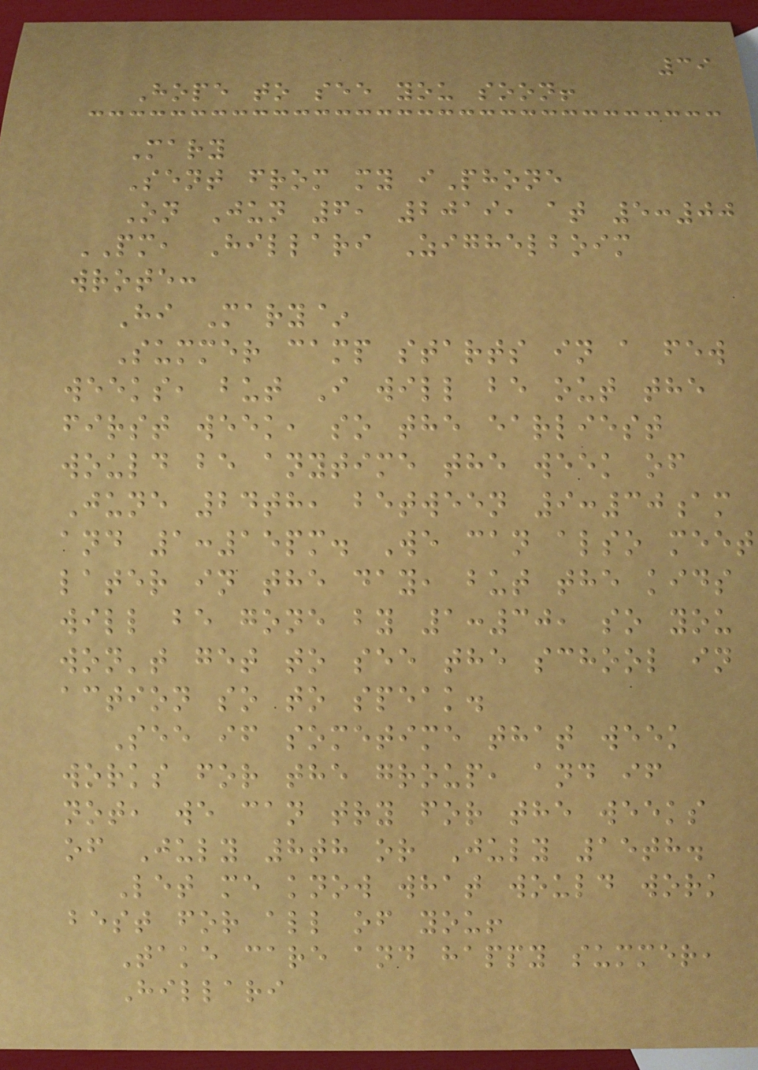39
Hope to see you soon!
Mary
Sent from my iPhone
On Jun 6, 2019, at 5:00
PM, Hillari Zighelboim
wrote:
Hi Mary~
Summer camp starts in a few
weeks, but I will be out the
first week, so the earliest
would be anytime the week of
June 24th, between 9:30am
and 1:15pm. We can also meet
later in the day, but the kids
will be gone by 1:30, so you
won't get to see the school in
action so to speak.
See if sometime that week
works for the group, and if
not, we can try for the weeks
of July 8th or July 15th.
Let me know what would work
best for all of you!
Take care and happy summer,
Hillari
